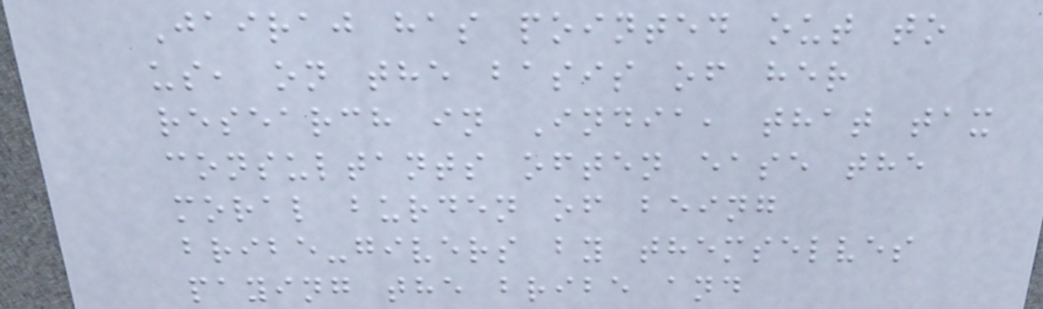Jairaj has pointed out to
us, on the basis of her
research in India, that tax
consultants often ease the
moral burden of being
bribe-givers by themselves
paying the bribe and
